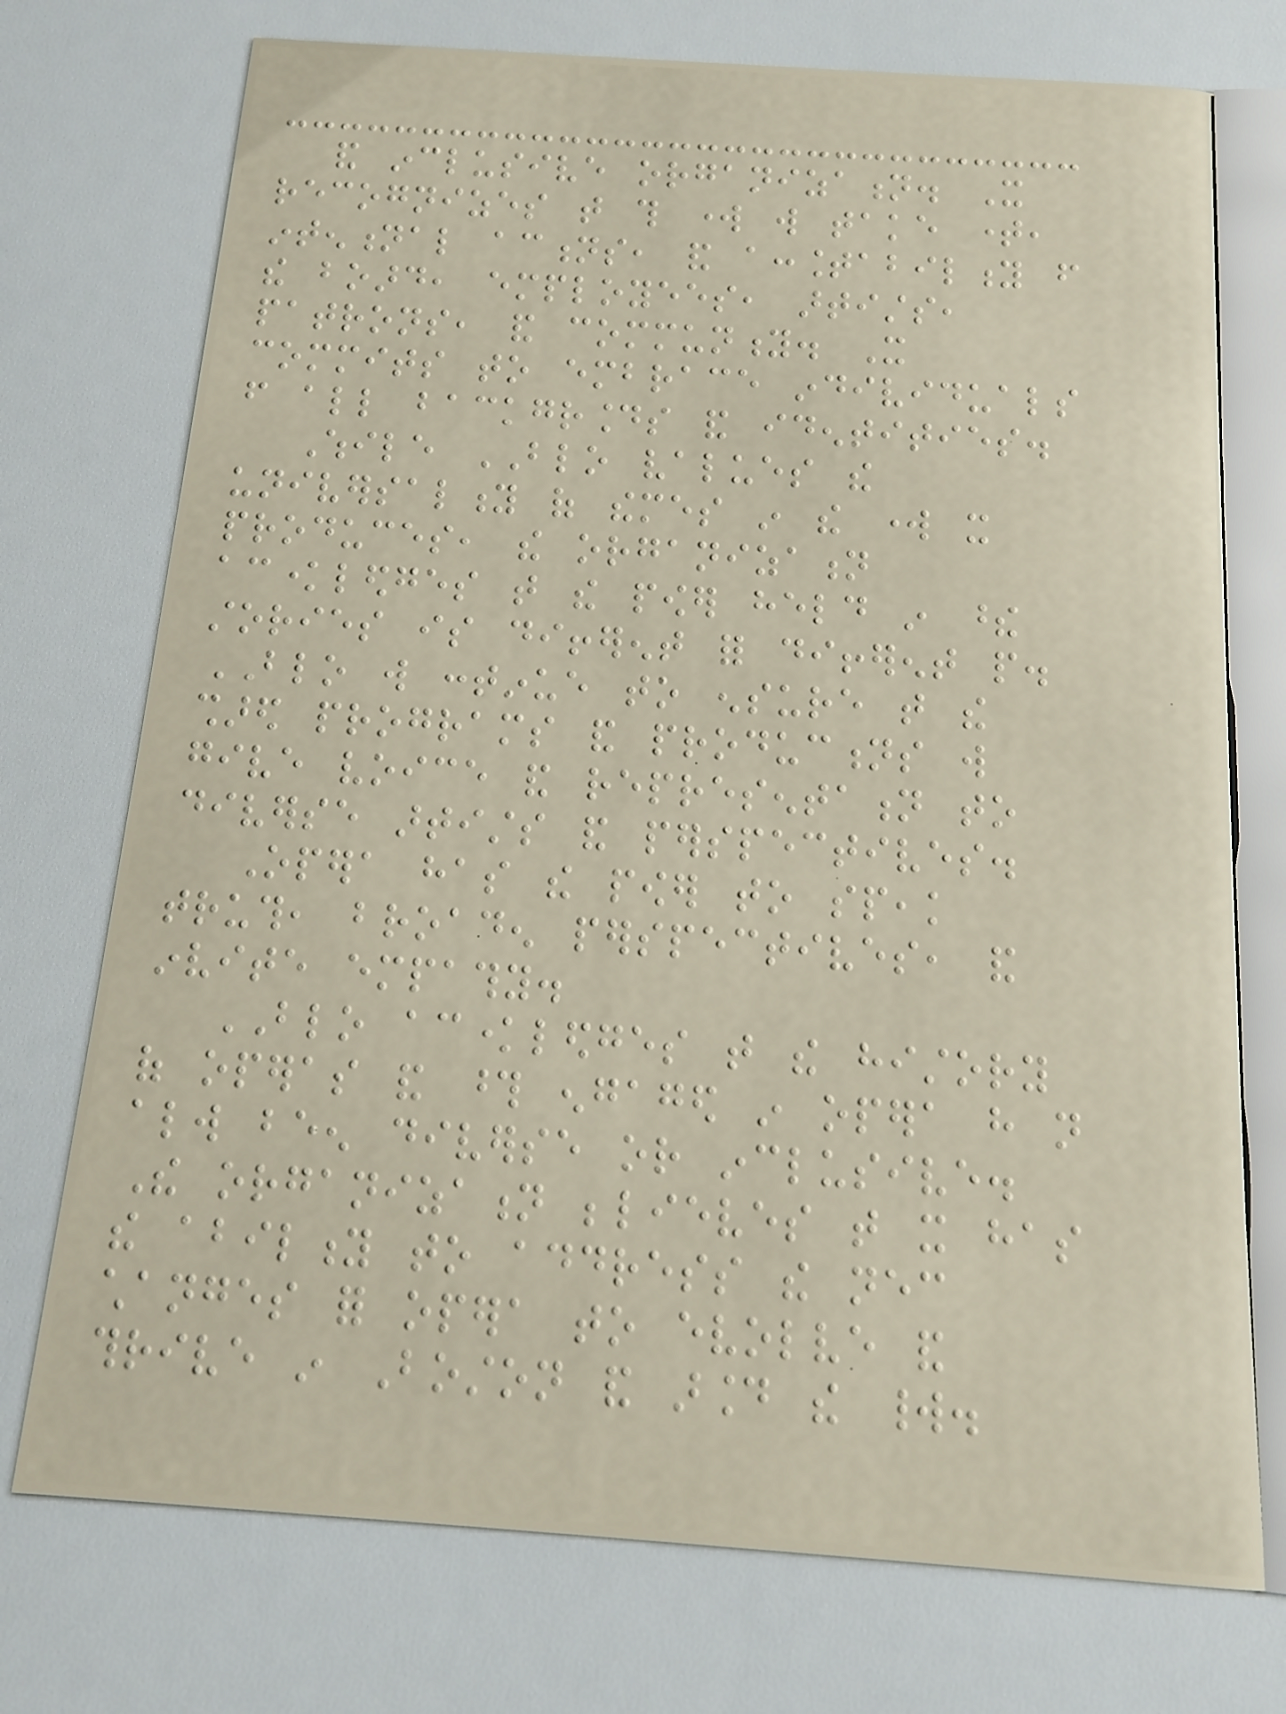and inclusive organization. It
recognizes that this work will take time,
intentional actions, and accountability from
the board, employees, artists,
patrons, and community. It
commits to embrace individuals
from all backgrounds and identities.
While BLO values the
universality of themes in the work it
produces, the organization
acknowledges that the power held in these
stories is different for different people.
BLO will continue to ensure that the
shared programs and productions will
give voice and representation to
diverse artists and perspectives.
Opera has the power to speak
truth, broaden perspectives, and
invite empathy.
BLO acknowledges that the history
of operas and those engaged in opera have not
always been diverse or inclusive.
The organization believes that it has
the ability to address the necessary
changes for opera to evolve and
thrive in Boston and around the world.
